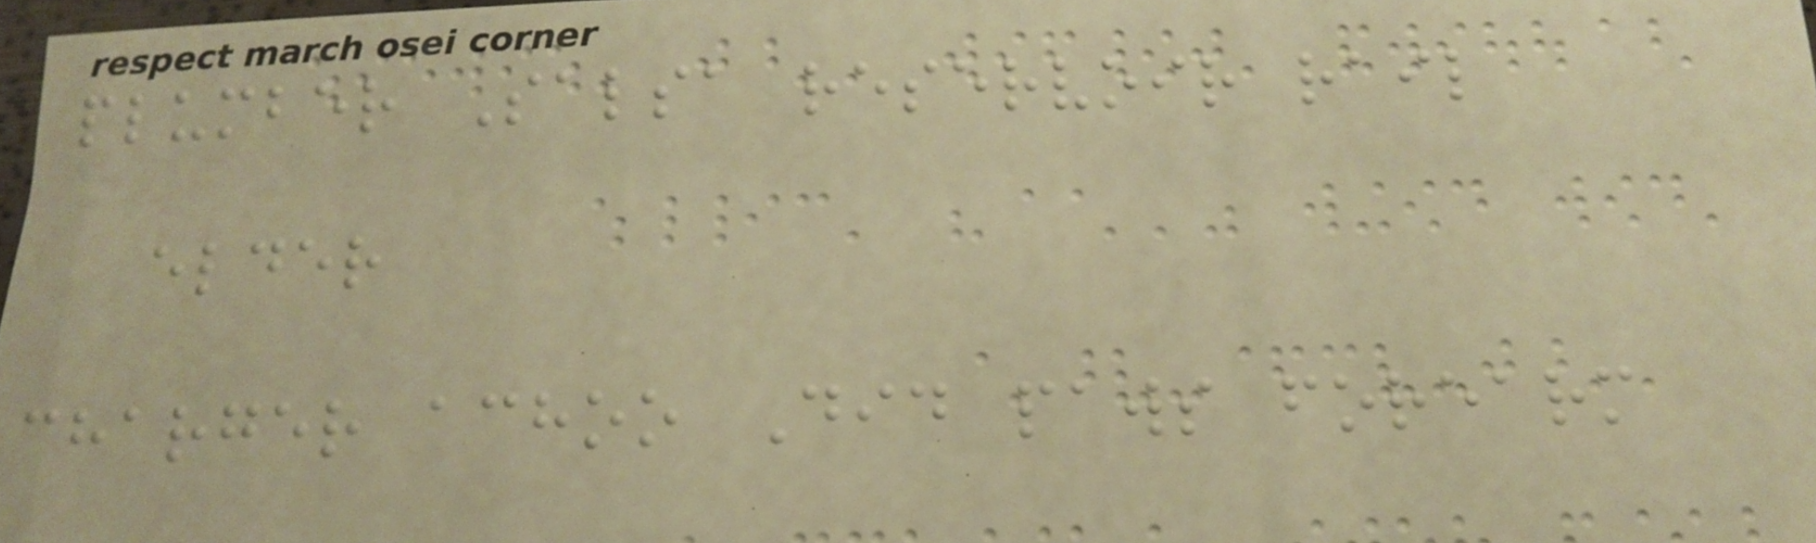plumber Salsa reservoir rail
elder
charger achoo Did paws forearm
